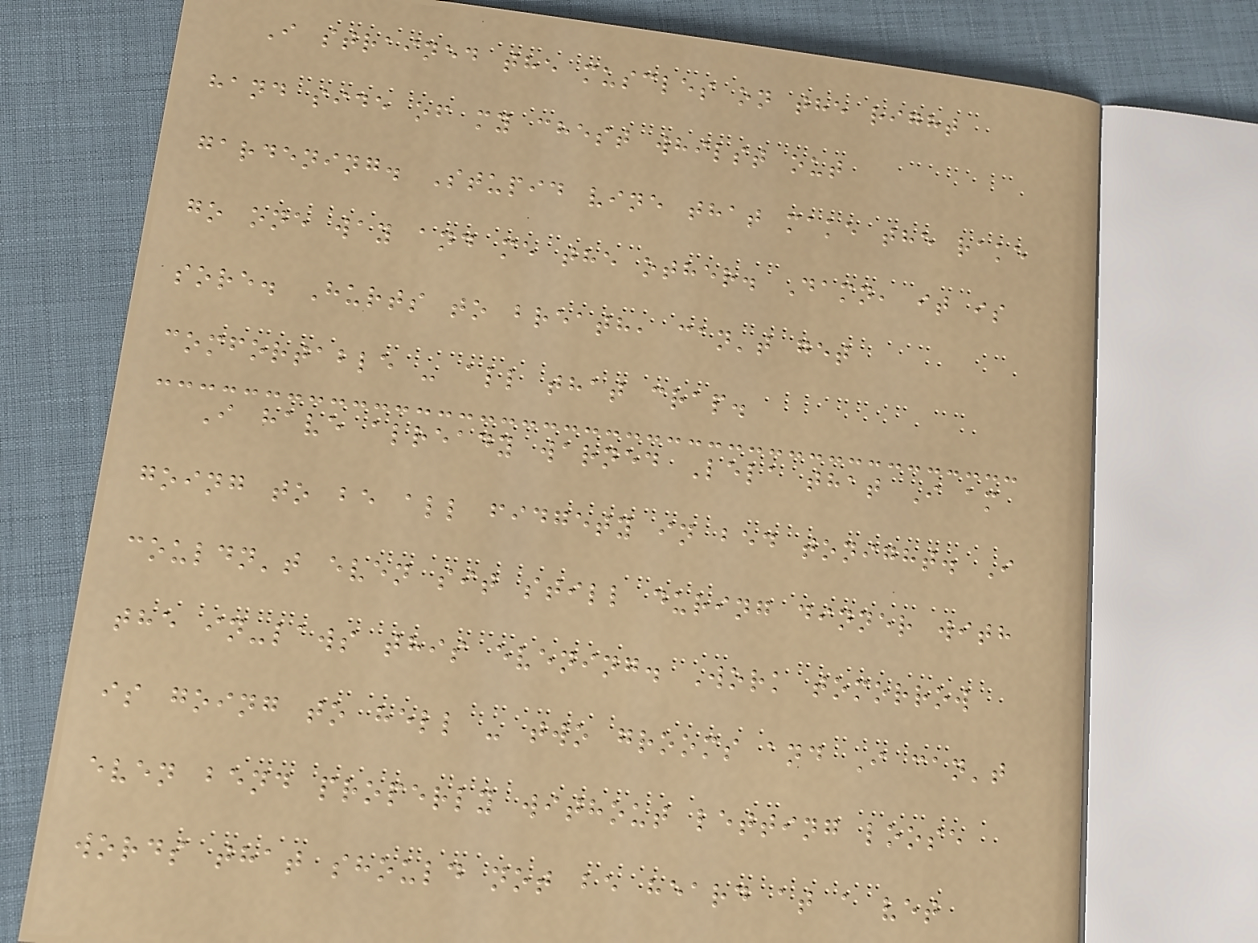I strained the muscles on the right
hand side of my chest whilst out
gardening. Stupid vine that make the rake
go one way and me the other. Damn, it is
sore. Hurts to breath, can't get
comfortable - all that crap.
I have already warned Lela that I am
going to be all fidgety in bed tonight. I
couldn't even sit still during dinner with
the in-laws this evening. Work tomorrow
is going to hell - two grooms and I can't
even bend properly without letting loose
words that should not be heard at a vet
